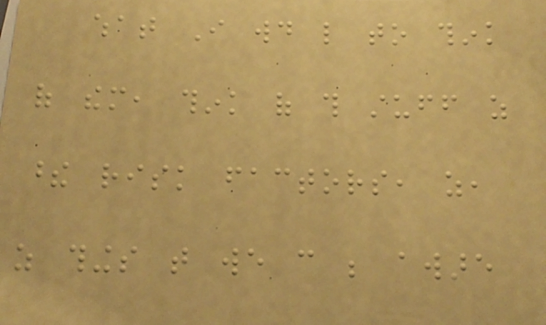what I would like to think
of them, think of this stuff as
these risk factors, as,
as things that we can be aware
